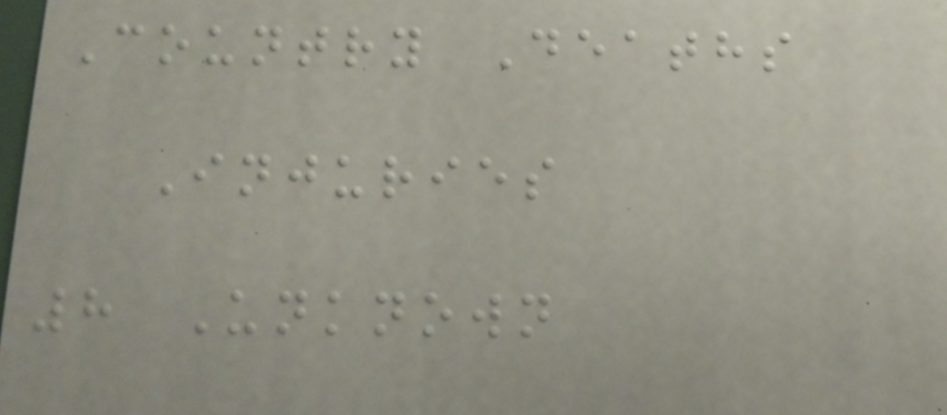Country Deaths
Injuries
8 Unknown
